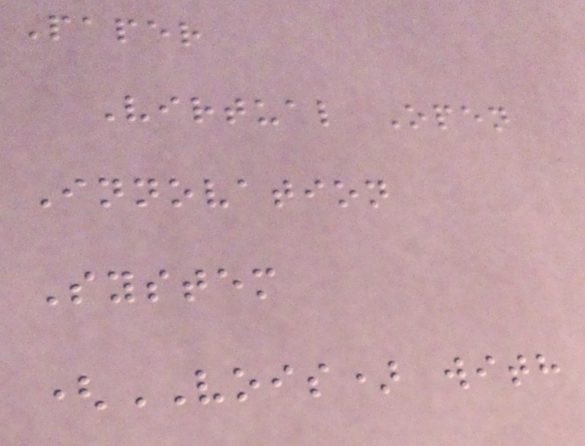Paper
Virtual Open
Innovation
System
(VOIS) with
